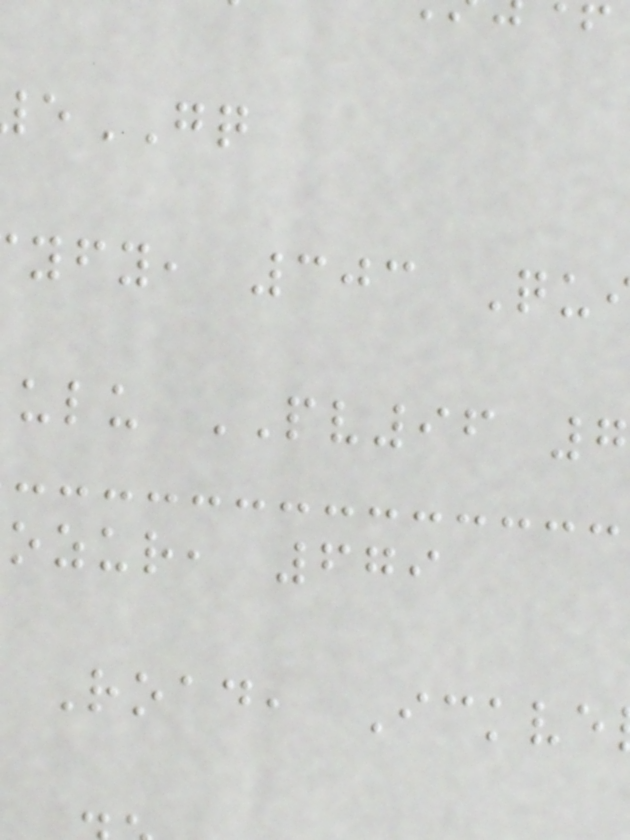GQ
yfy, 303 Qu
ulu PV96 7
ozur, 679
Road, Ickve
